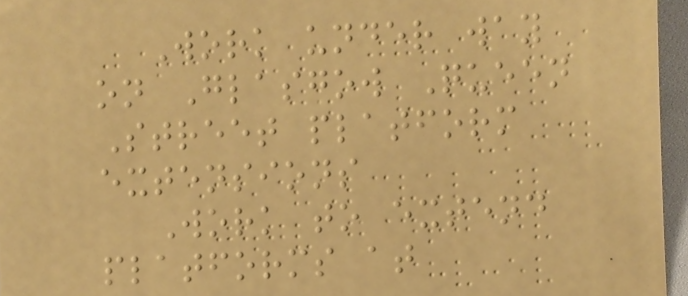Work under way
on Glasgow Queen
Street platform
extensions
Work to extend
platforms at
